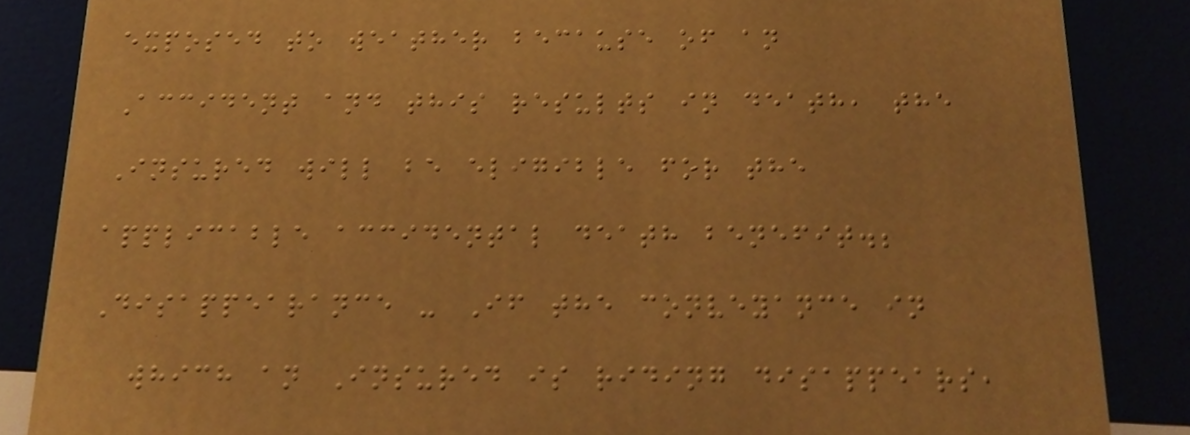exposed to weather because of an
Accident and this results in death, the
Insured will be eligible for the
applicable accidental death benefit.;
Disappearance - If the conveyance in
which an Insured is riding disappears,
